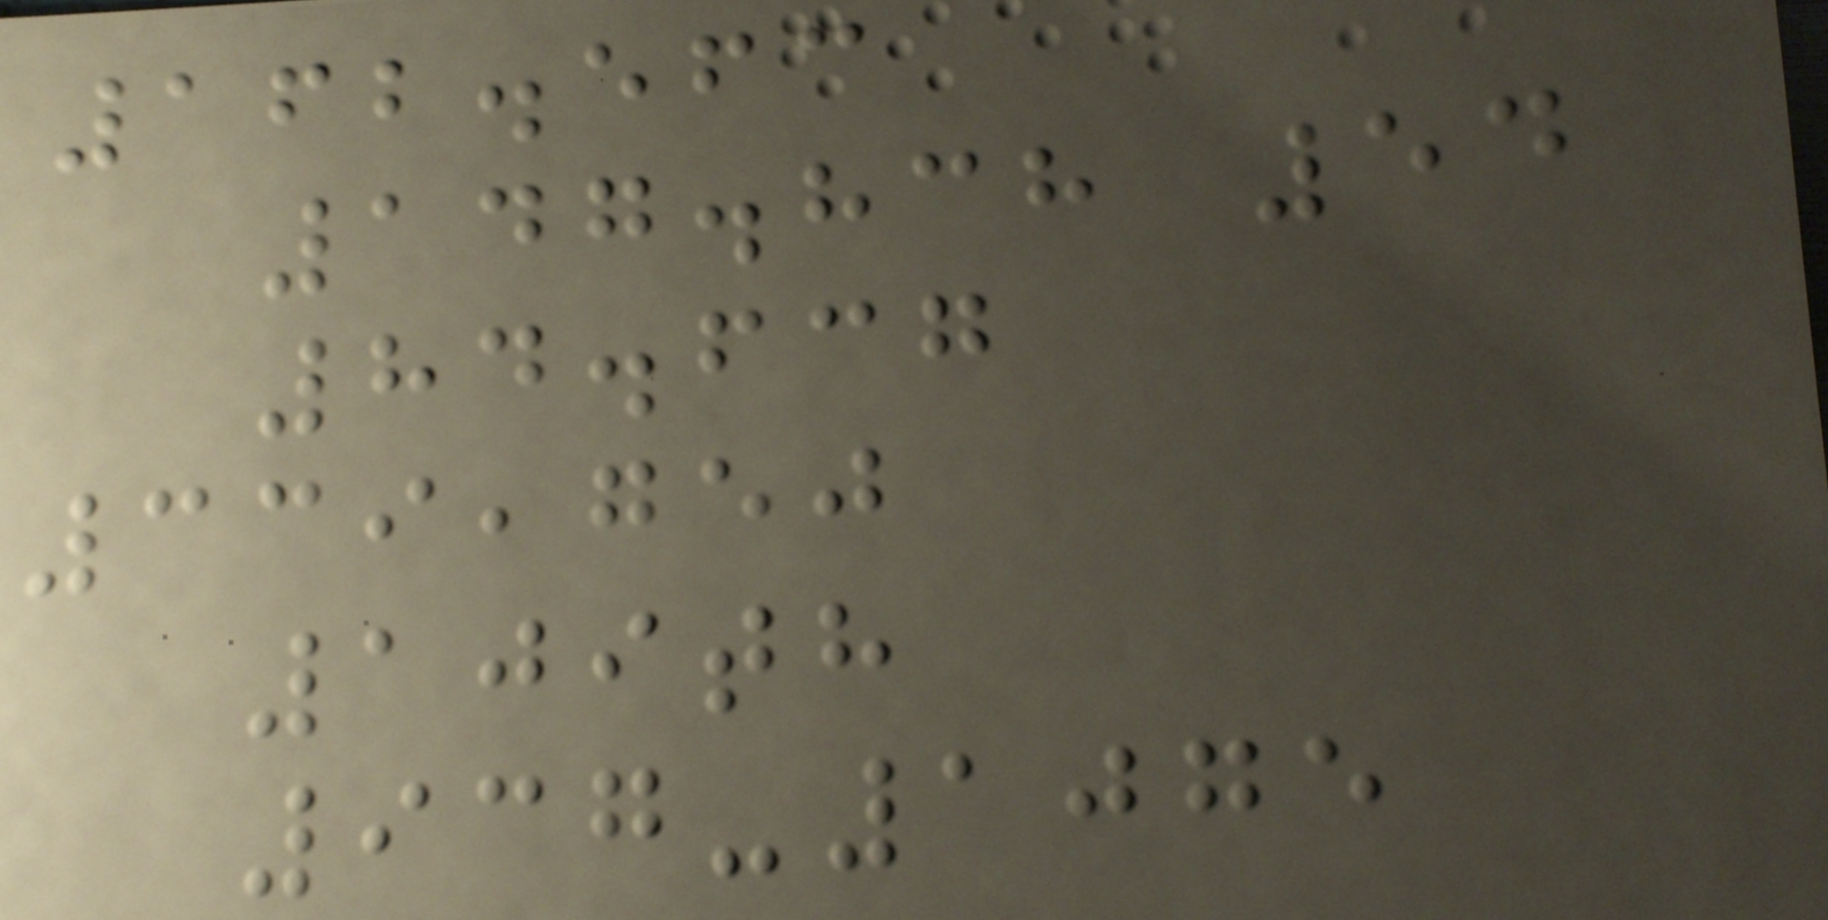162.563
147.838 54
84.637
339,750
109th
937-1075
